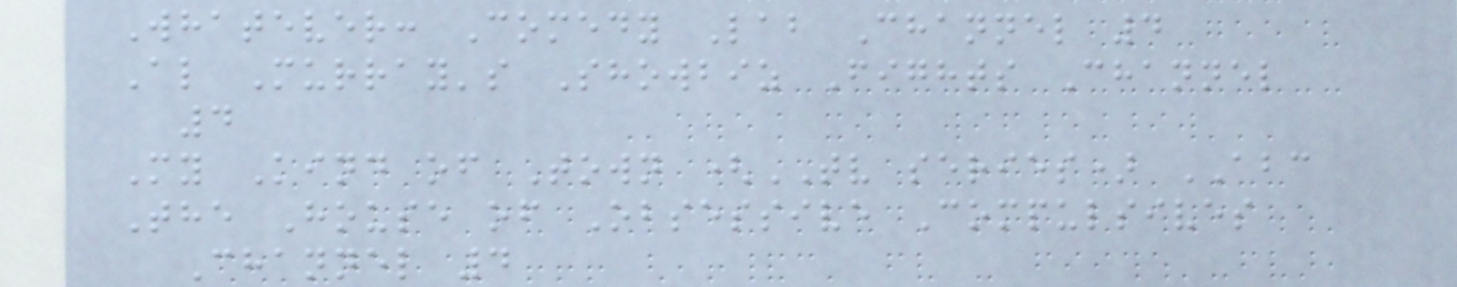Whatever: Comedy Lab Channel 4
Al Murray's Showbiz Fights Channel
4
My Kind of Town (TV series) ABC
The House of Obsessive Compulsives
Channel 4
